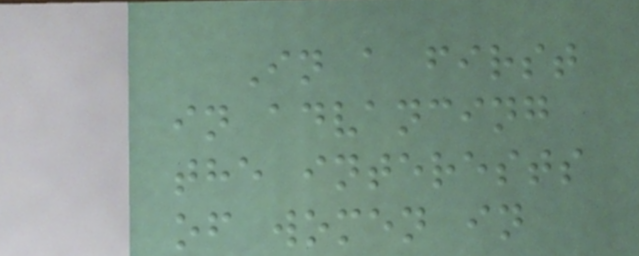In a first
in advancing
the interests
of women in
